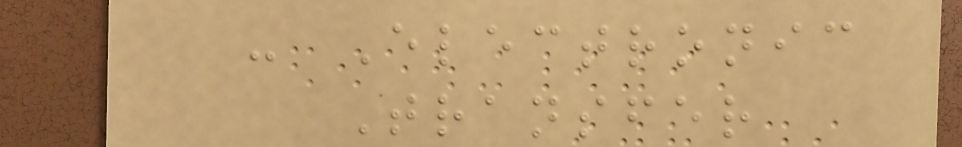- Electronic
Transfer
